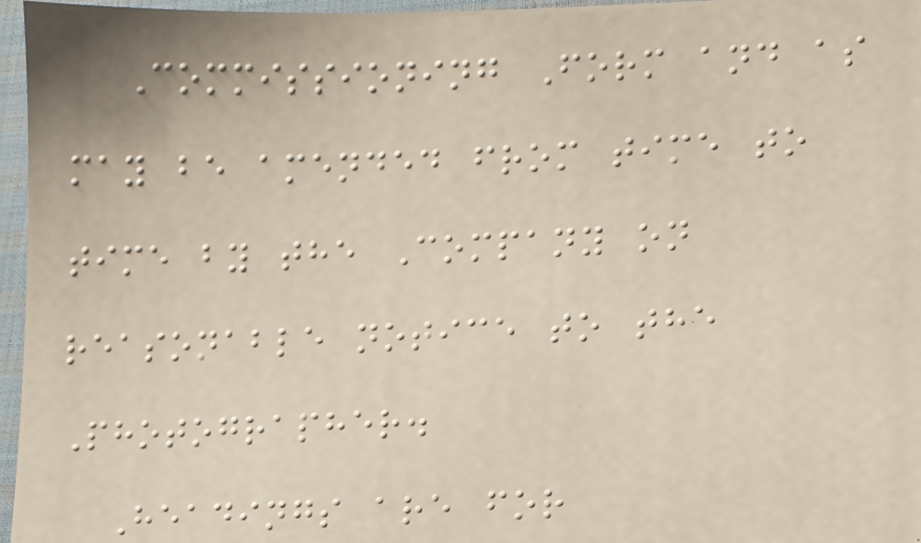Commissioning Form and as
may be amended from time to
time by the Company on
reasonable notice to the
Photographer.
Headings are for
